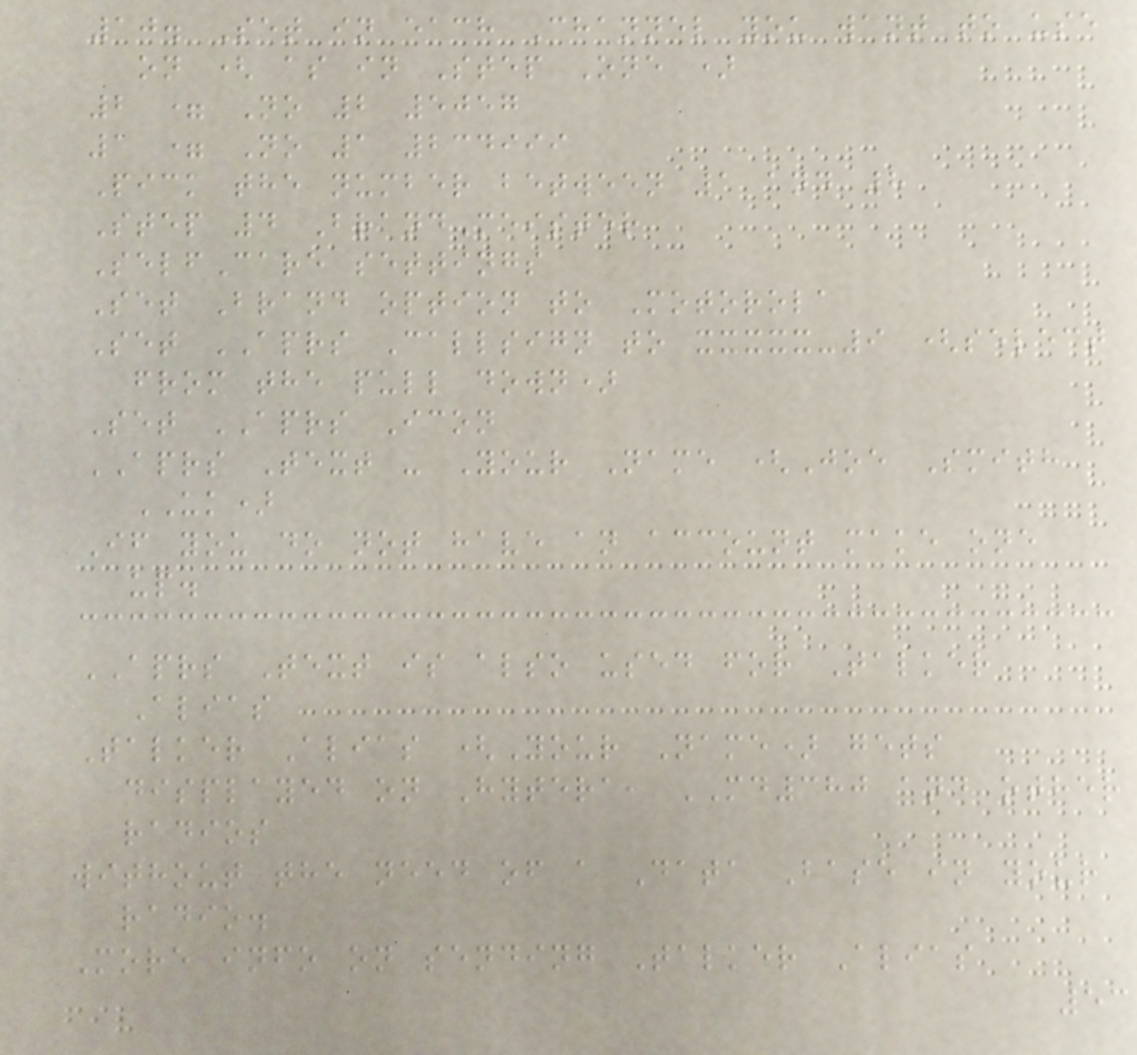10. Set in each Channel you want to use
on ( as in Step One )
2 = No 2 5057
1 = No 1 234999
Pick the number between 1 and 8
Step 4 BrandMeister
SelfCare settings
Set Brand option to Motorola
Set APRS Callsign to xxxxx-9 (select
from the pull down)
Set APRS Icon
APRS Text - Your Name (Joe Smith
UK)
If you do not have an account make one
up.
APRS Text is also used for Talker
Alias
Talker Alias (Your Name) gets
displayed on Hytera, MD380 and other
radios
without the need of a Data Base in your
radio.
More info on sending Talker Alias
53
